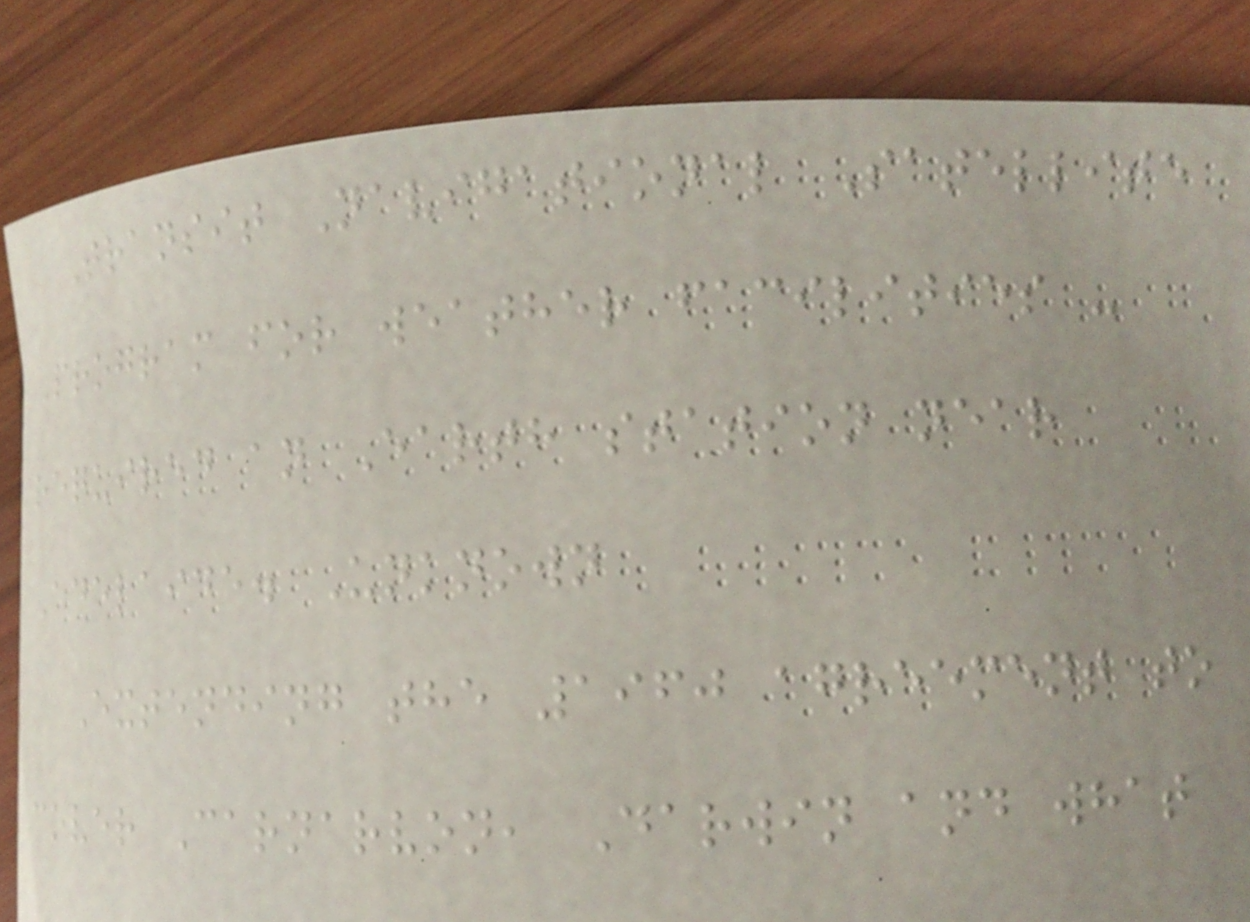Transit Navigational Satellite
Program for weather facilities -
required an Earth station near
Adelaide. Unknown
Extending the 1960 agreement to
cover Carnarvon, Darwin and what
